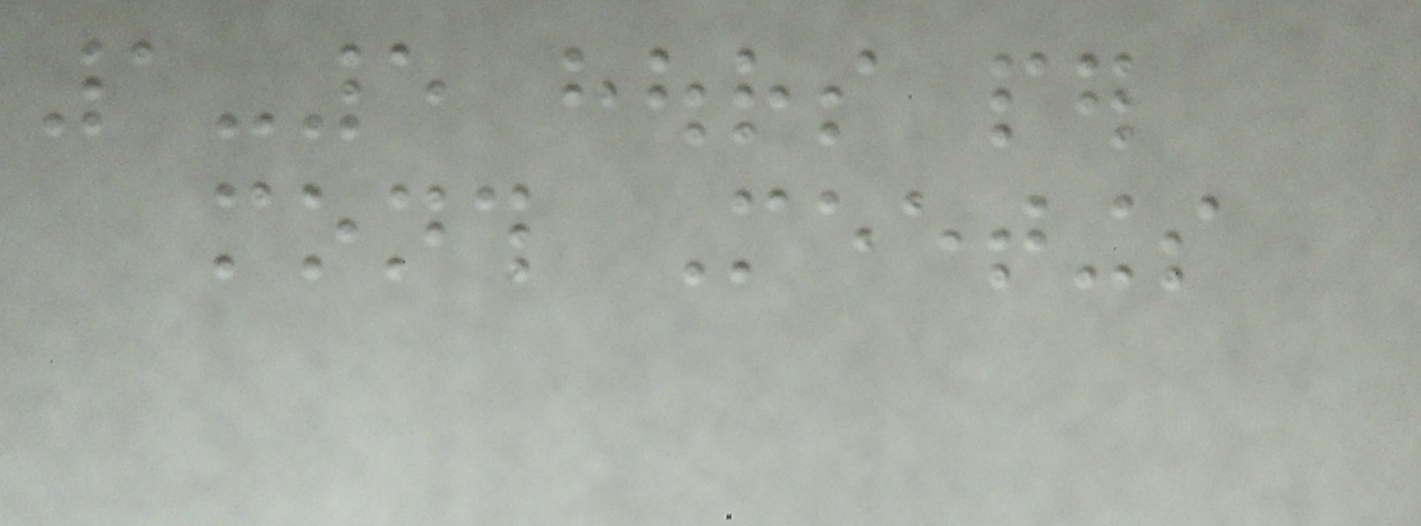1-5 hours per
month Meetings
